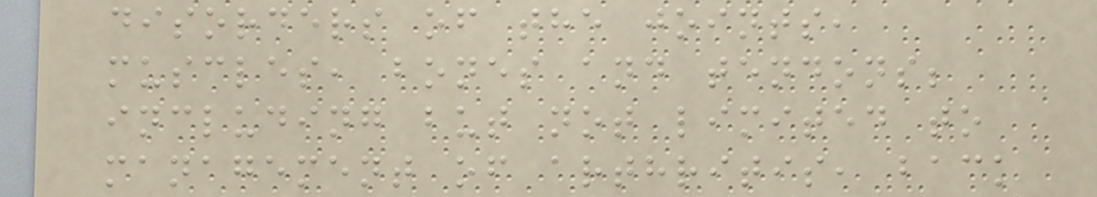disorders of the joints,
muscles, bones and tendons;
including but not limited to
management of arthritis, back
